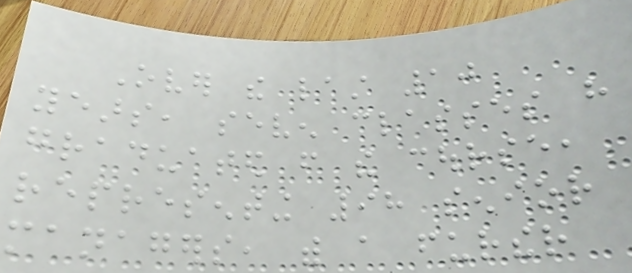Over the last 10
years, seven classes have
graduated from the course,
representing 98 senior
managers, with a further
